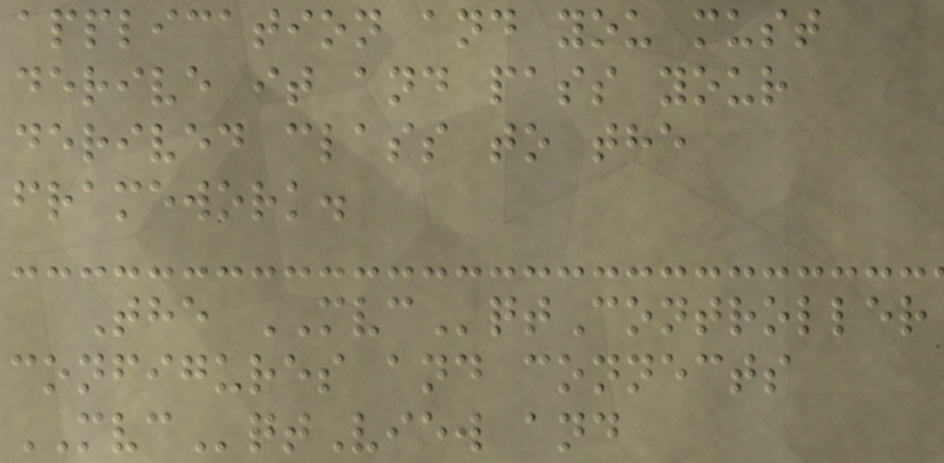application and you must
derive it and pass your
derived class to the
framework.
The MVCqtController
configures and connects
MVCqtView and
